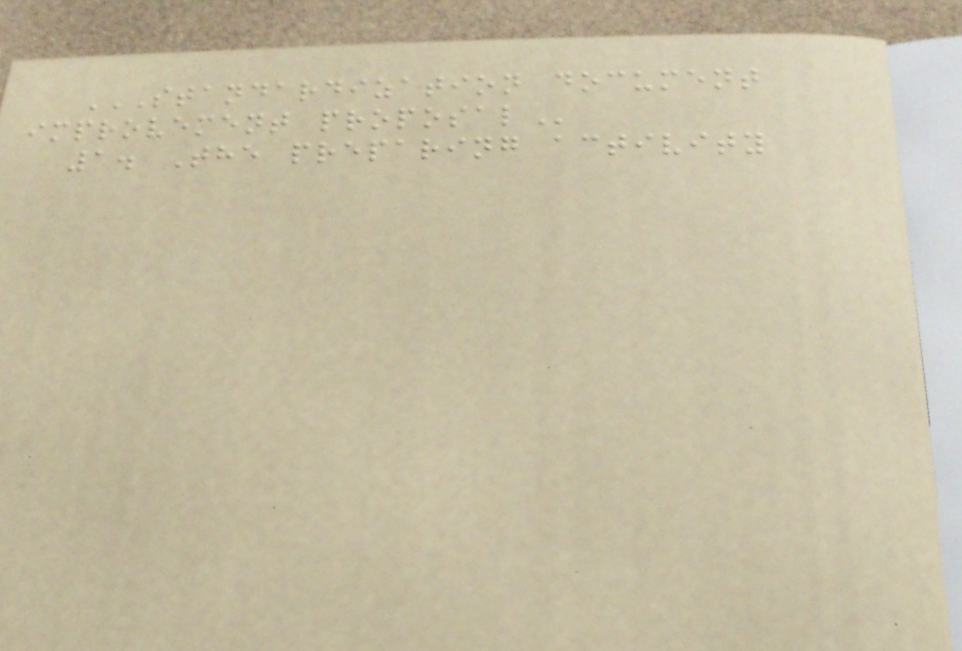STANDARDIZATION DOCUMENT
IMPROVEMENT PROPOSAL
1. The preparing activity
